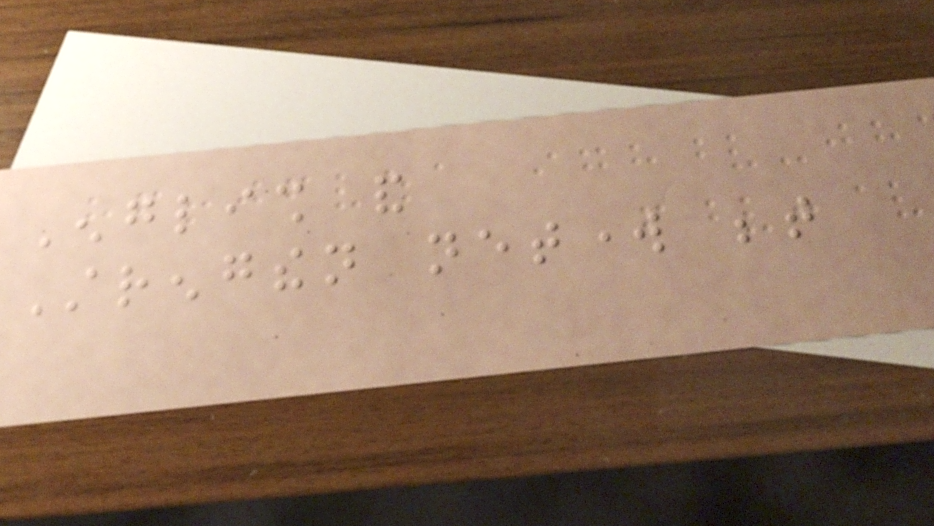English and
Strengthen network between
